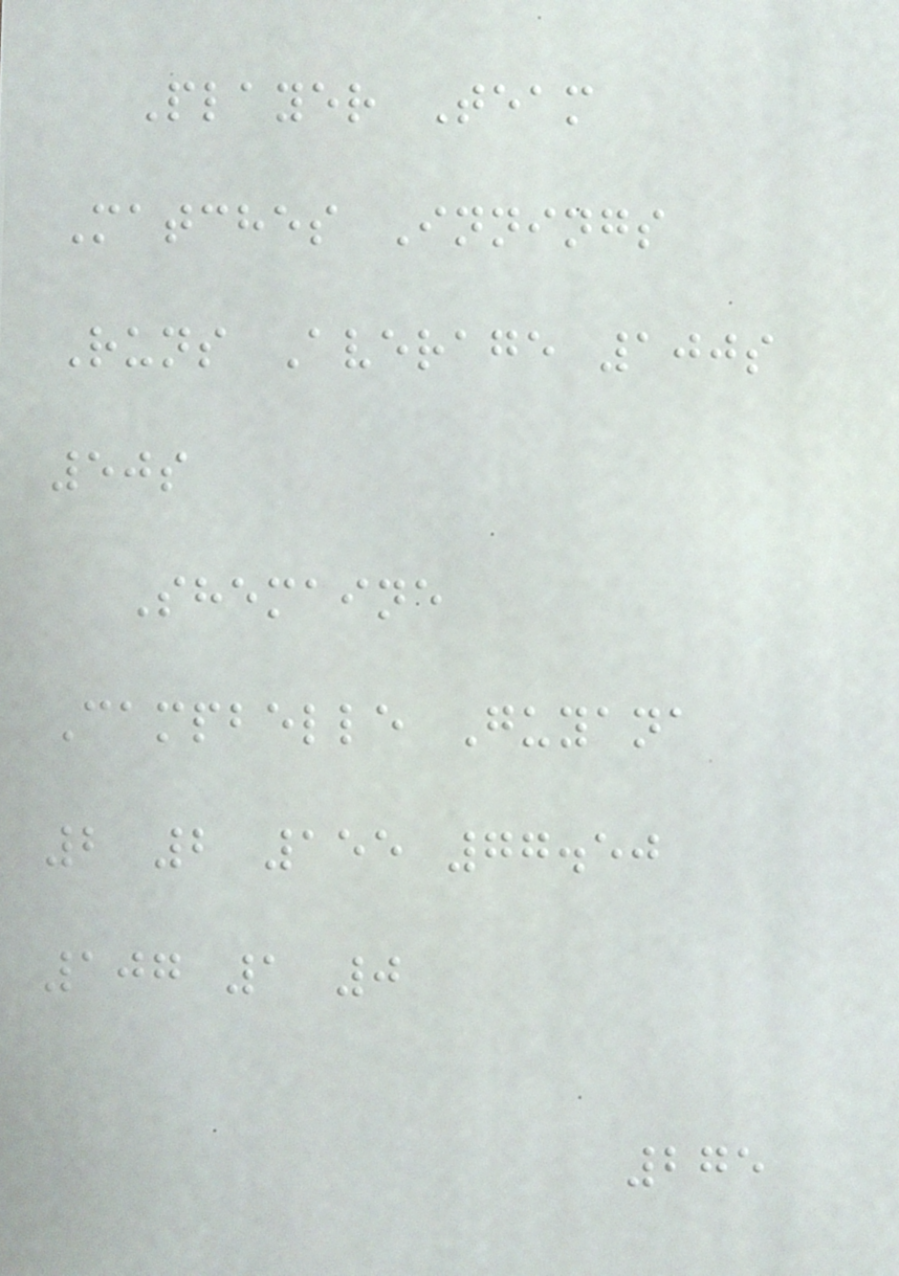Player Team
Matches Innings
Runs Average 100s
50s
Shemaine
Campbelle Guyana
2 2 155 77.50
107 1 0
275
